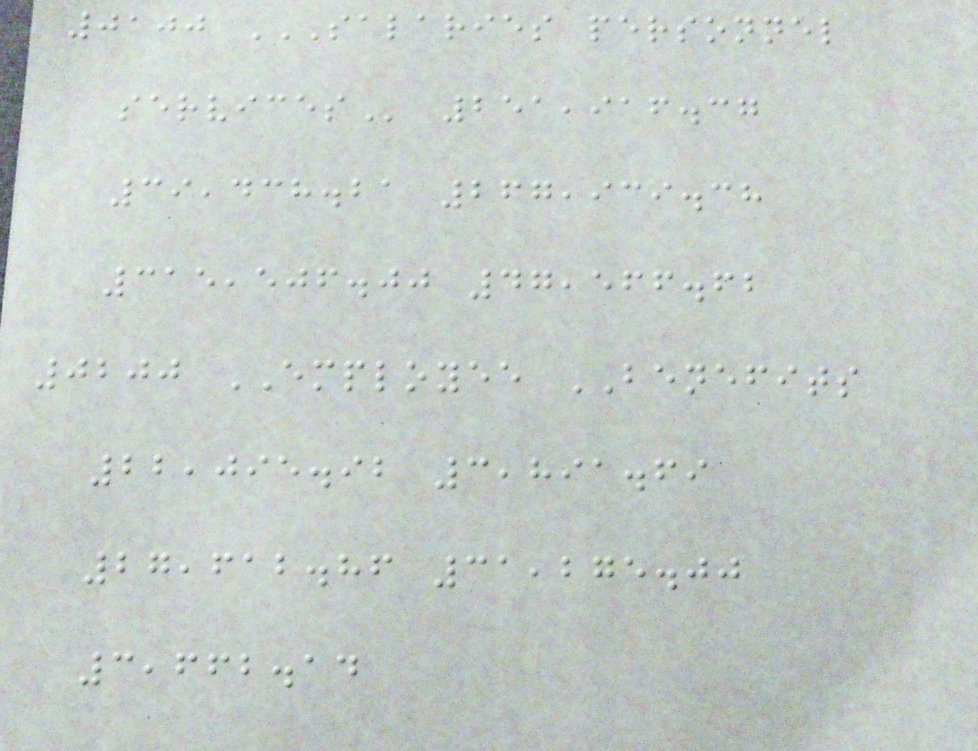0100 SALARIES PERSONNEL
SERVICES 251,916.37
39,438.21 267,939.38
315,506.00 47,566.62
0200 EMPLOYEE BENEFITS
22,095.92 3,891.69
27,612.86 31,275.00
3,662.14
